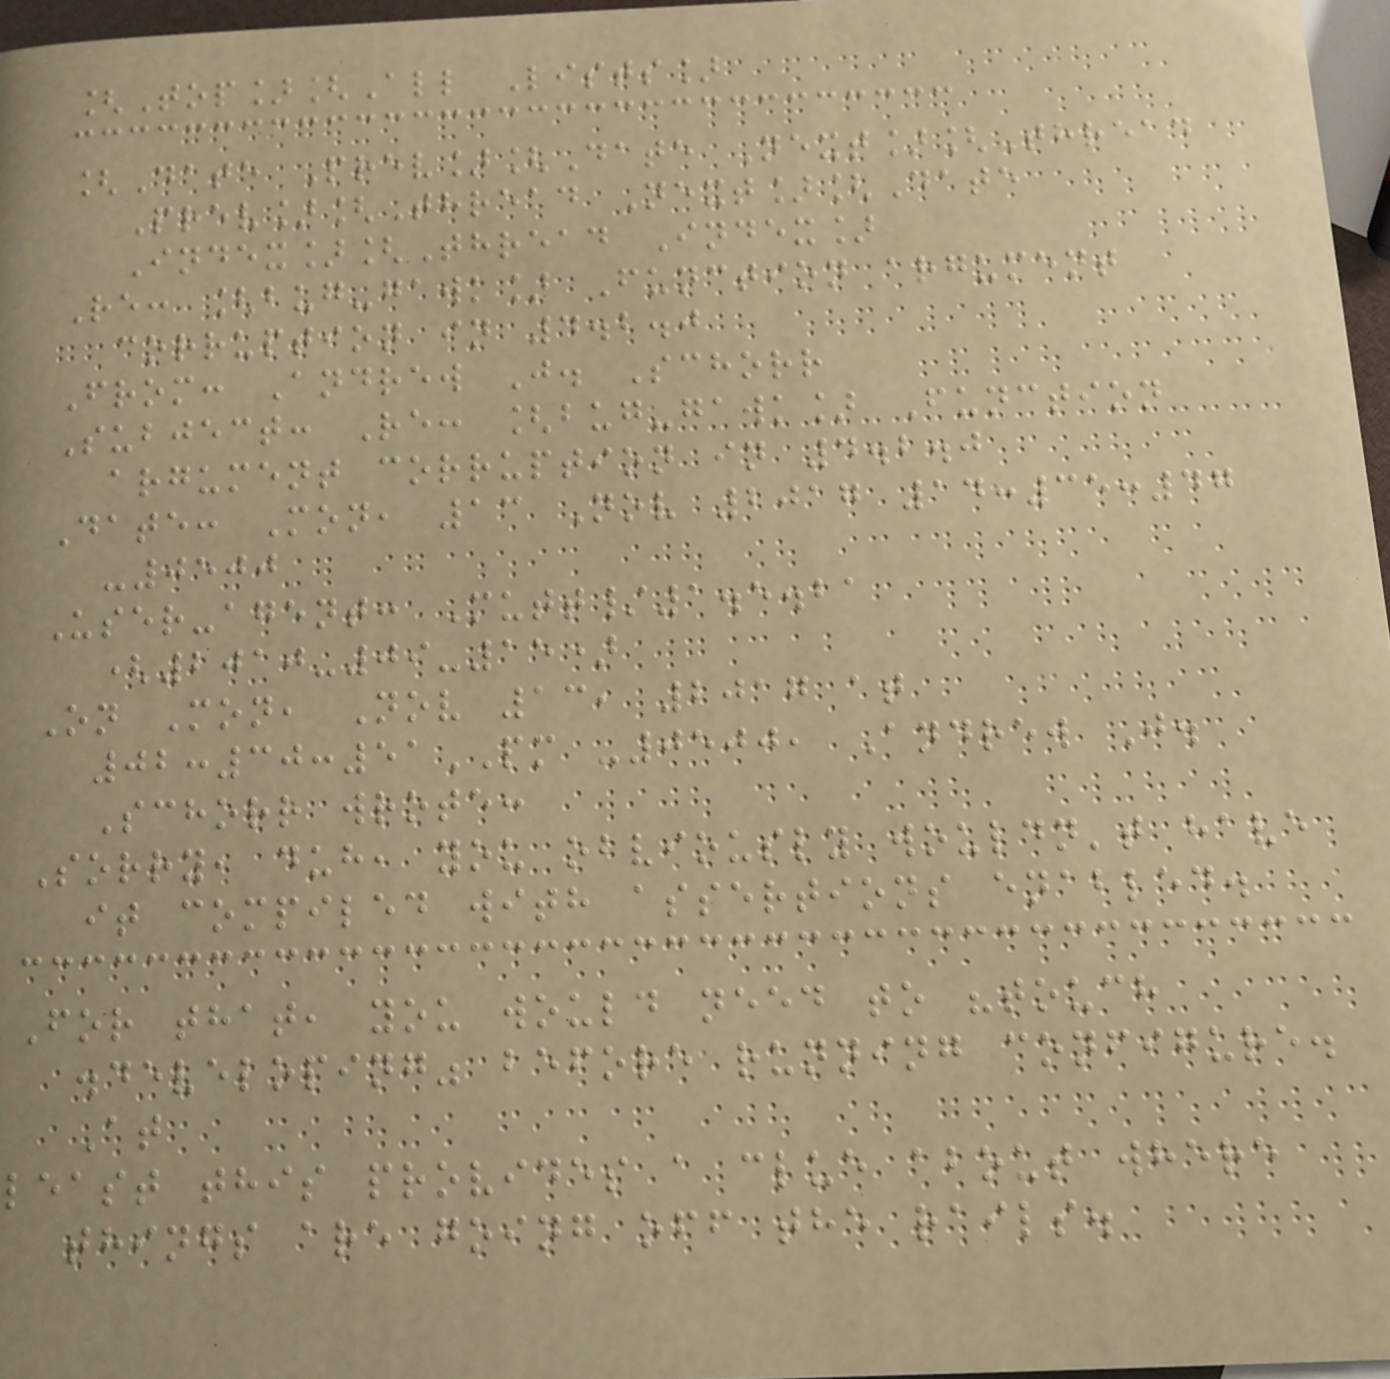[Top][All Lists]
[Date Prev][Date Next][Thread
Prev][Thread Next][Date
Index][Thread Index]
Re: [bug-gawk] Function argument
corruption in 4.2.0
From: Andrew J. Schorr
Subject: Re: [bug-gawk] Function
argument corruption in 4.2.0
Date: Mon, 13 Nov 2017 14:35:47
-0500
User-agent: Mutt/1.5.21
(2010-09-15)
On Mon, Nov 13, 2017 at
02:30:51PM -0500, Andrew J.
Schorr wrote:
Sorry, duh, you obviously wouldn't have
it compiled with assertions enabled.
For that, you would need to "touch
.developing" before running configure.
At
least this provides a clue about where
things are going off the rails.
